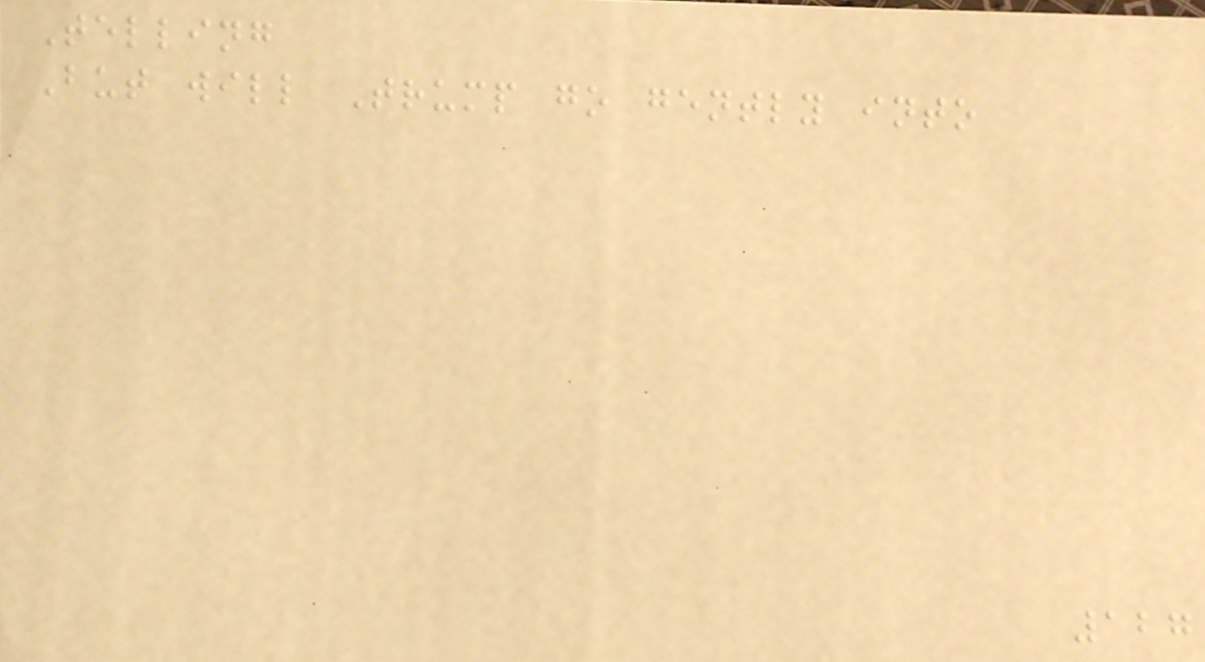Telling
But will Trump go gently into
127
